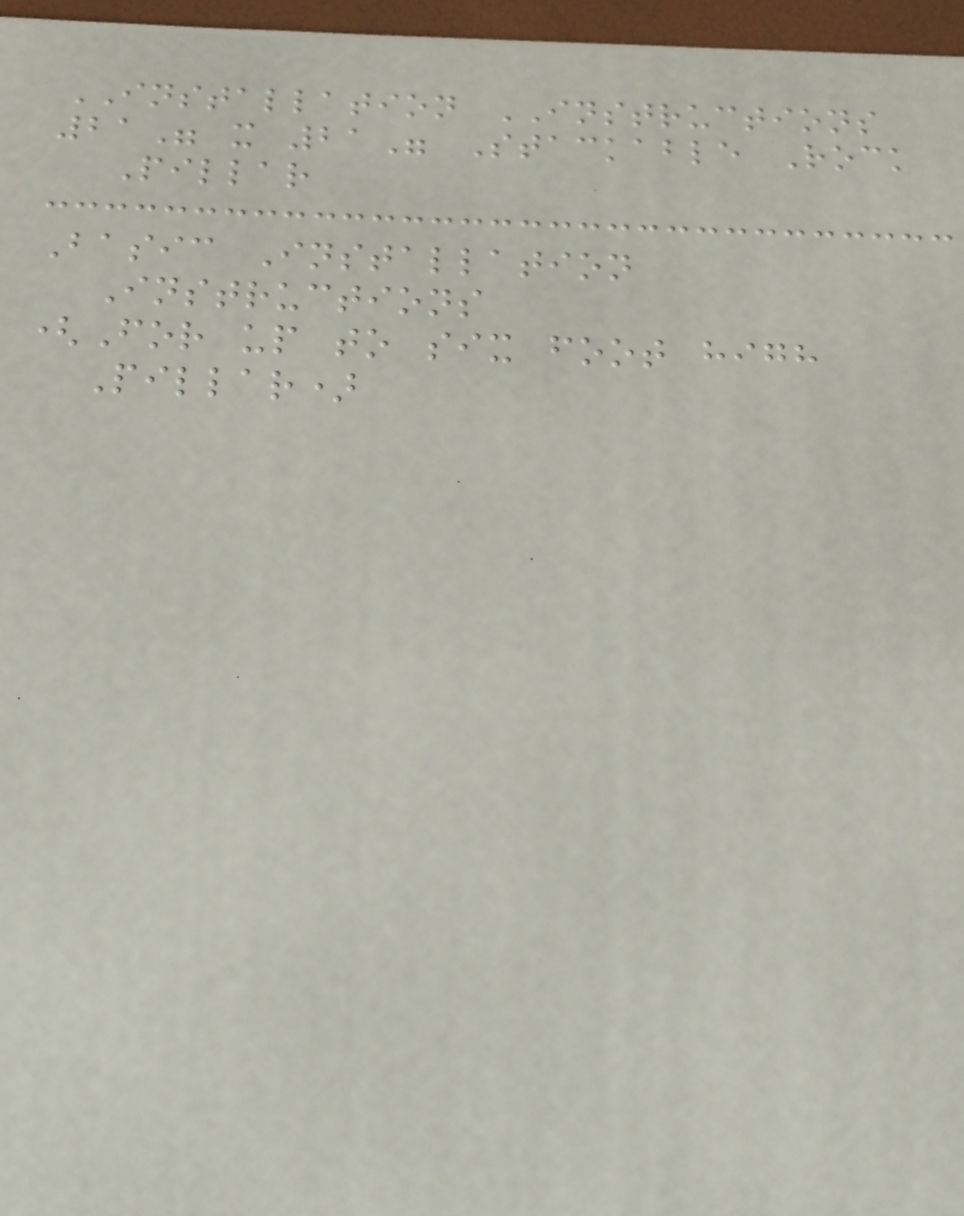INSTALLATION INSTRUCTIONS
21" x 21" Stackable Rock
Pillar
Basic Installation
Instructions
(For up to six foot high
Pillar)
